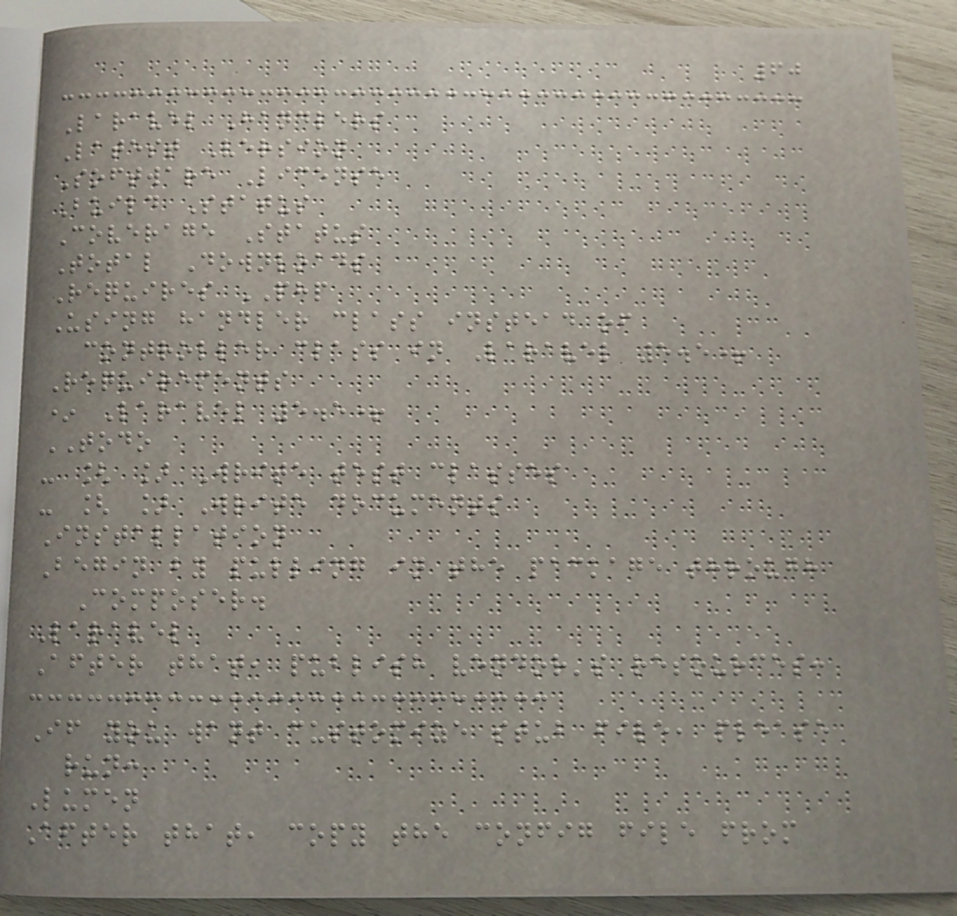60
Laravel Handlers
Latest Version
Software License
Build Status
Coverage Status
Total Downloads
Requires PHP
Using handler class instead of
controller class in Laravel 5.5+
Requirements
* Laravel 5.5+
TODO
- [ ] Write test classes
- [ ] Write documents
Installation
Begin by pulling in the package through
Composer.
Laravel
After that, publish vendor's resources:
If you want customize stub file, please
run:
Lumen
After that, copy the config file from
